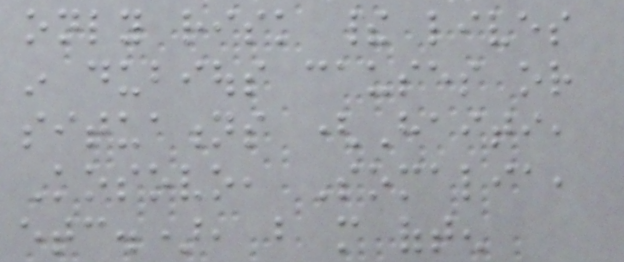only risk their lives
in dubious causes or
situations (Haiti,
Kosovo, Somalia,
etc.), but more often
